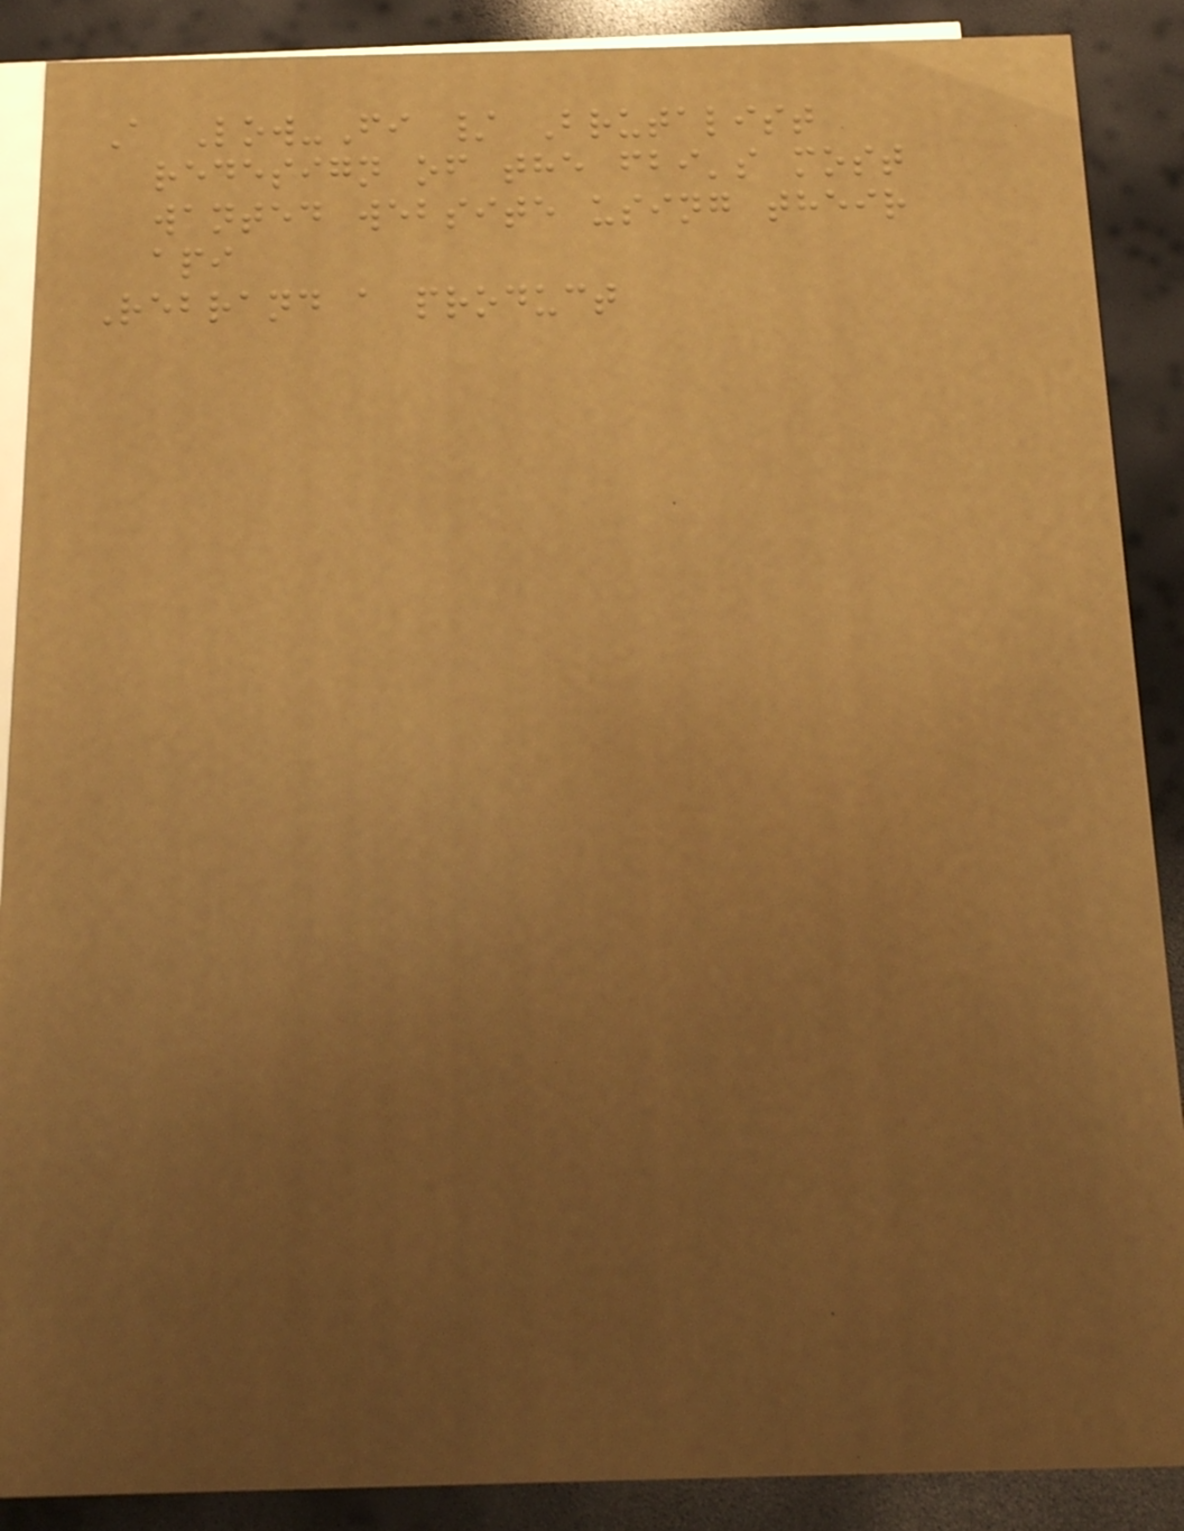A Low-Fi / Brutalist
redesign of the fbi's most
wanted website using their
api
Rebrand a product
